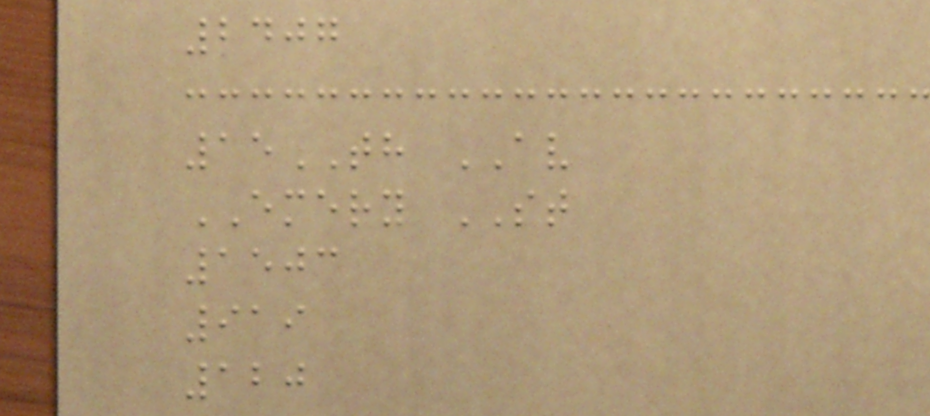2407
15TH AV
EMERY ST
1503
919
120
